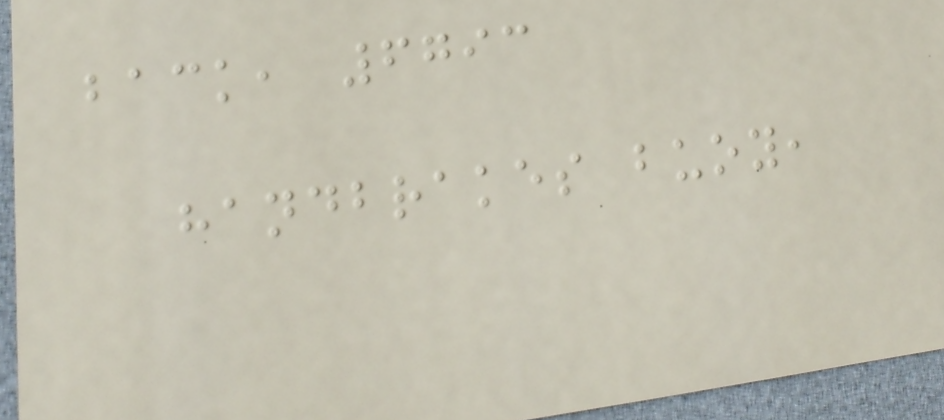back, 6793
handbrakes buoy,
